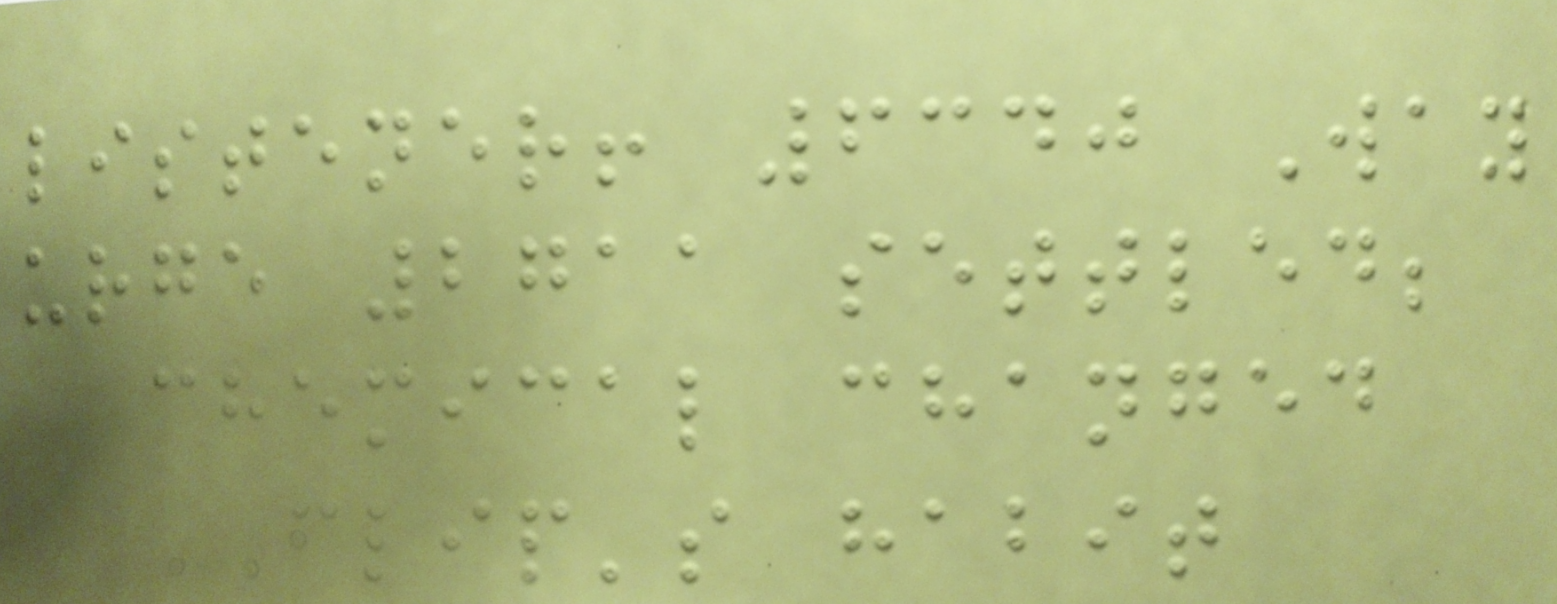listener! 6340 Way
urge 2711 settled;
chemical changed
FLIP's habit
